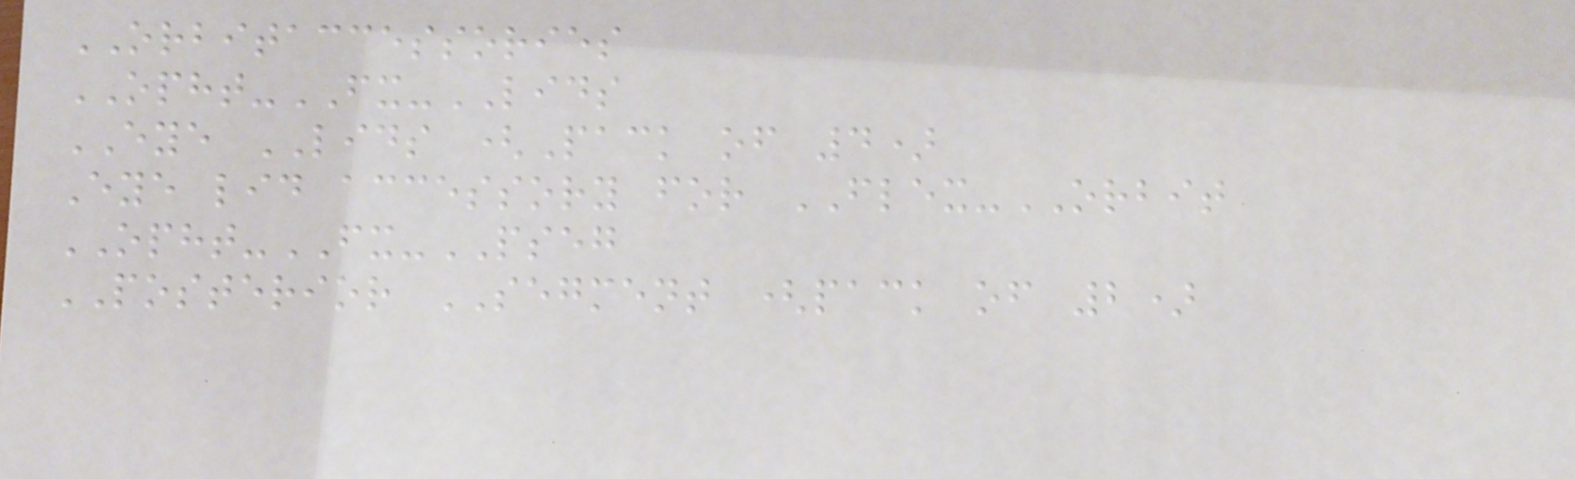ORBITACCESSORIES
OPHT-FX-LIDS
EYE LIDS (Pack of 4)
Eye lid accessory for FLEX-ORBIT
OPHT-FX-PSEG
POSTERIOR SEGMENT (pack of 2)
